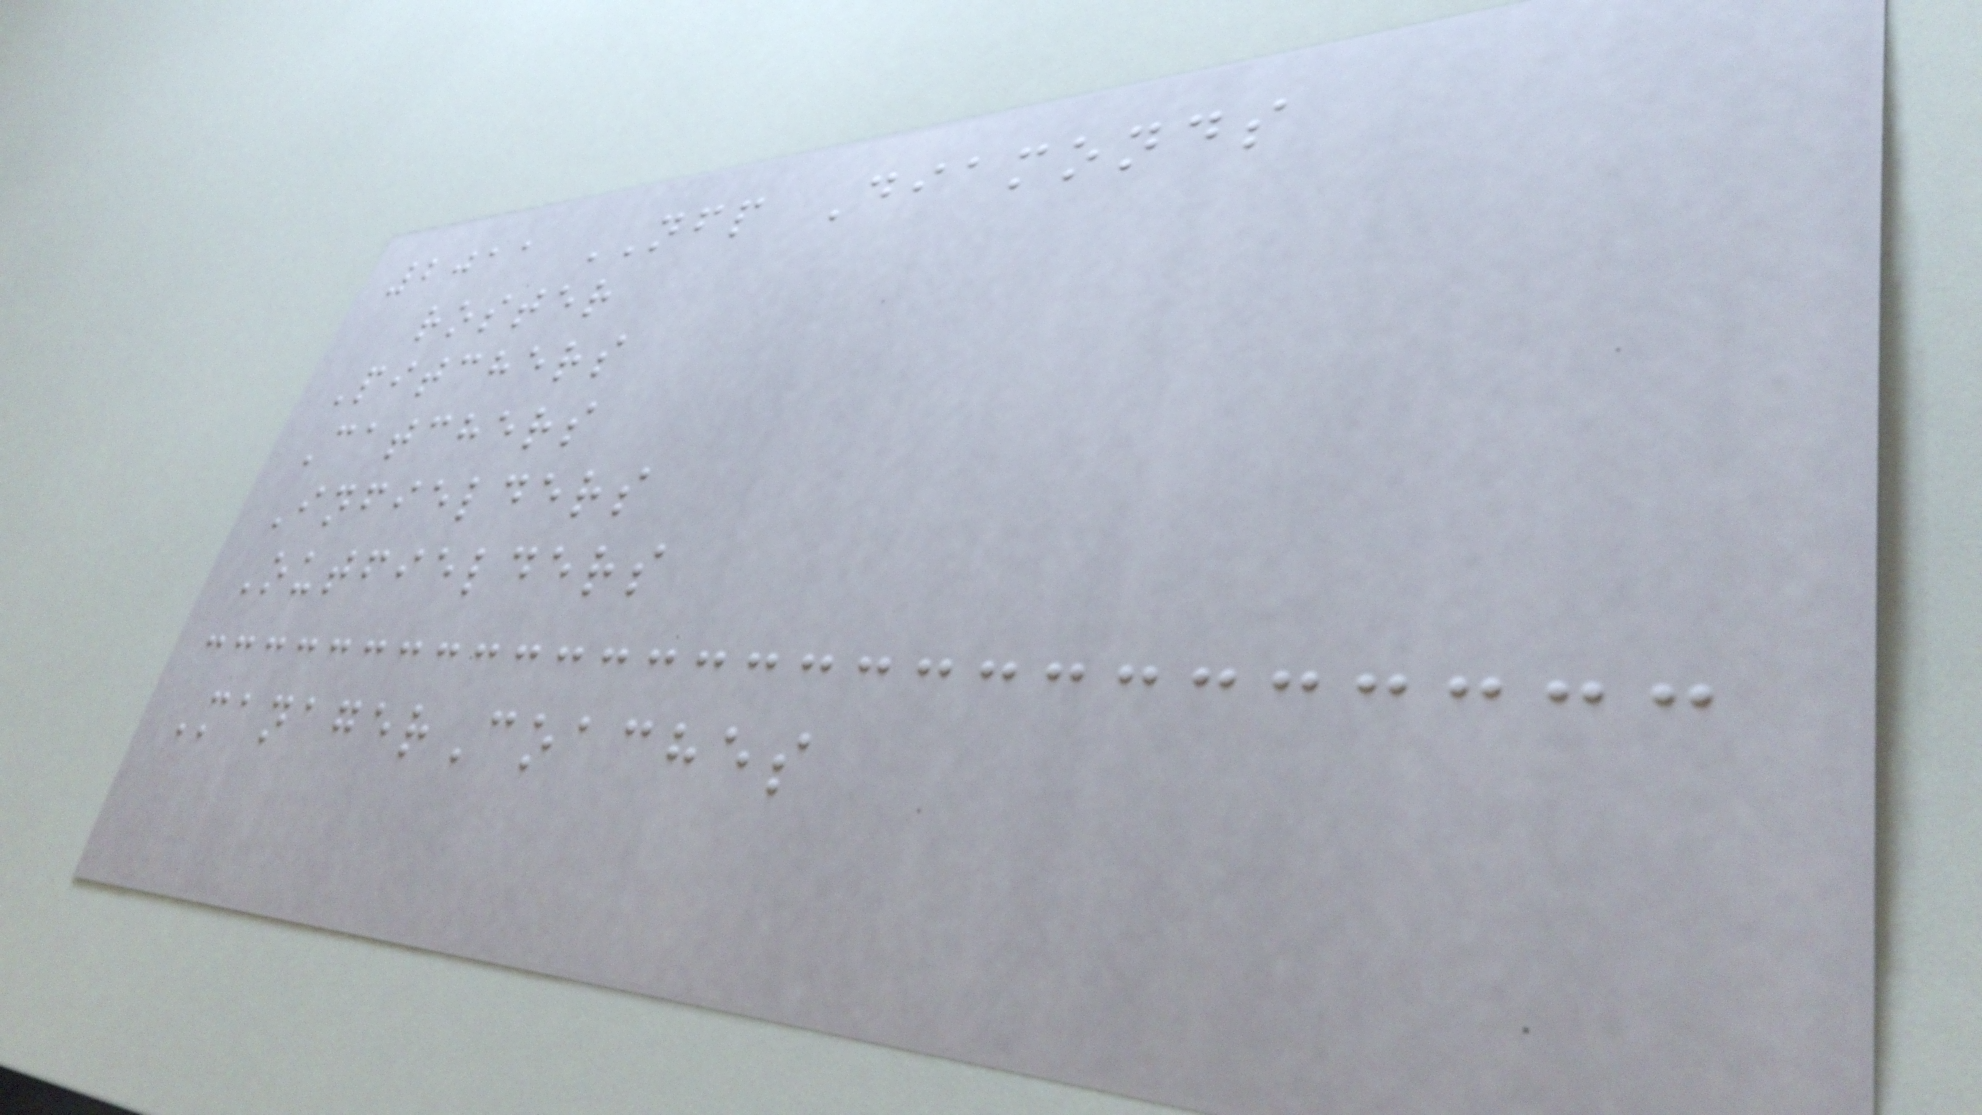2011 NFP Diamonds
roster
Pitchers
Catchers
Infielders
Outfielders
ManagerCoaches
